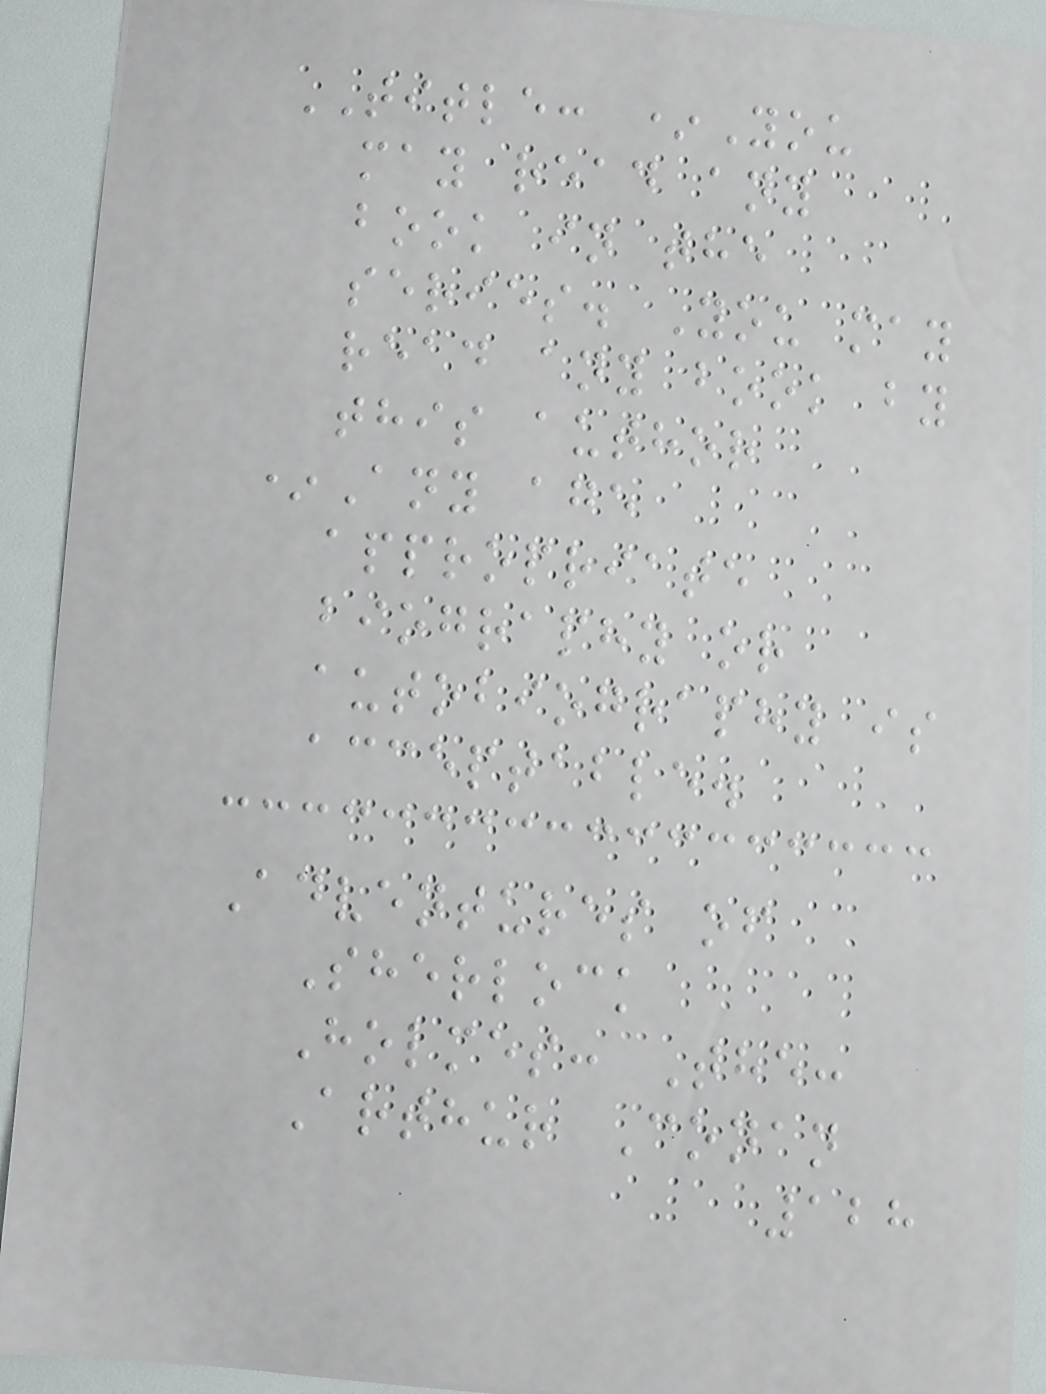TITLE: *You
may read any
book in the
series. You may
read any book by
this author
*Any age
appropriate
biography or
autobiography is
acceptable.
Adventures of
Sherlock
Holmes: The:
Arthur Conan
128
